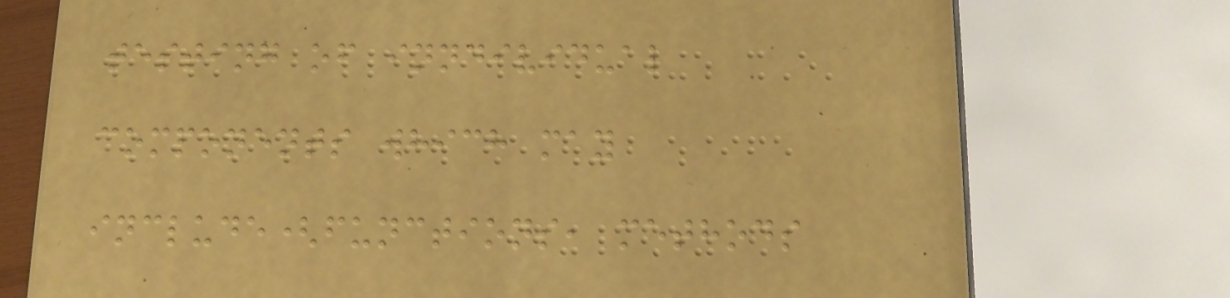testing of inndividual
components which may
include(functions, methods
